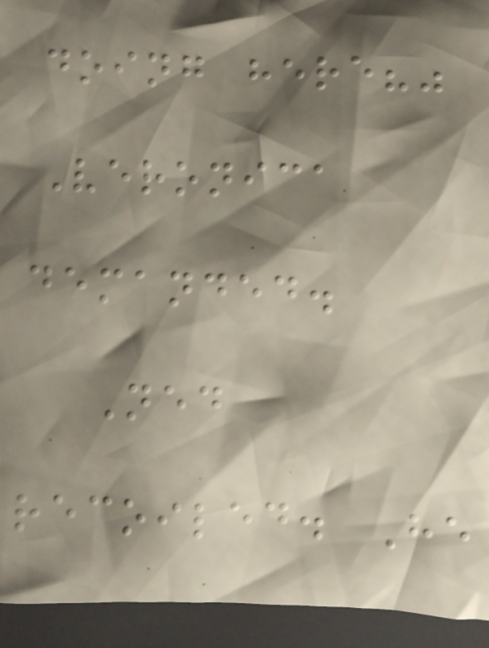doing here?"
Veronica
demanded.
Ned
recoiled. He
